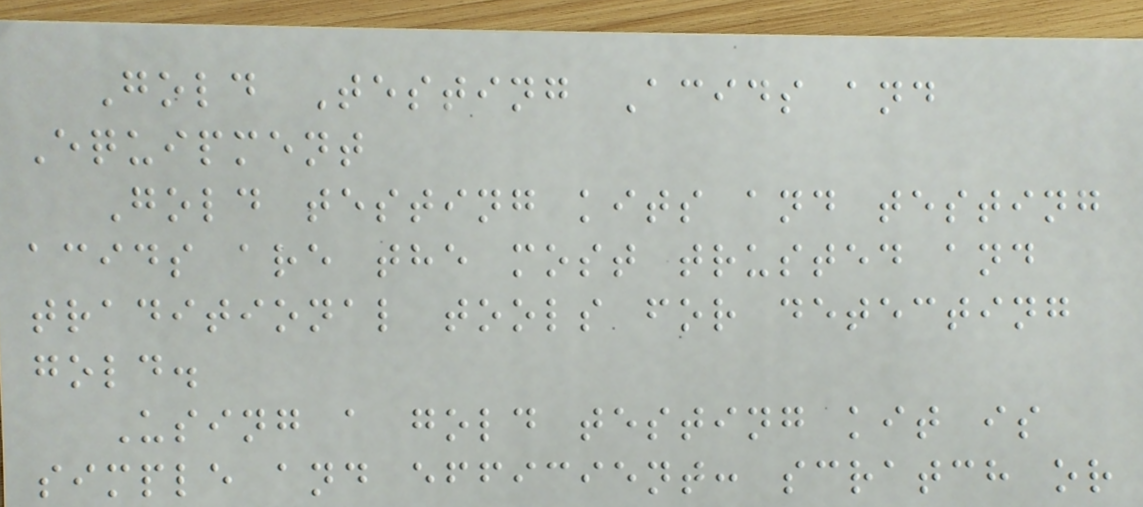Gold Testing Acids and
Equipment
Gold testing kits and testing
acids are the most trusted and
traditional tools for detecting
gold.
Using a gold testing kit is
simple and efficient: scratch or
